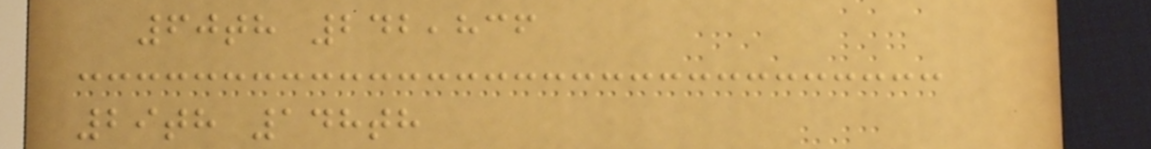60th 242,836
29th 148th
